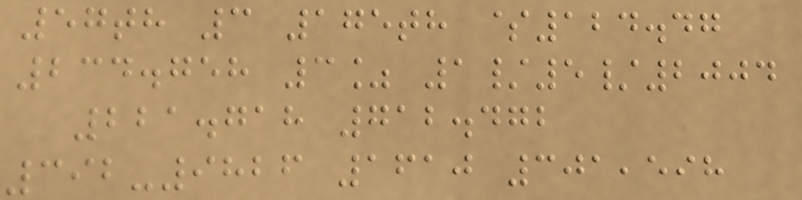57th 3 175th $124.47
234.758 3% 1/5/2004
221.718 712.472
392-9826 1610 301,598
